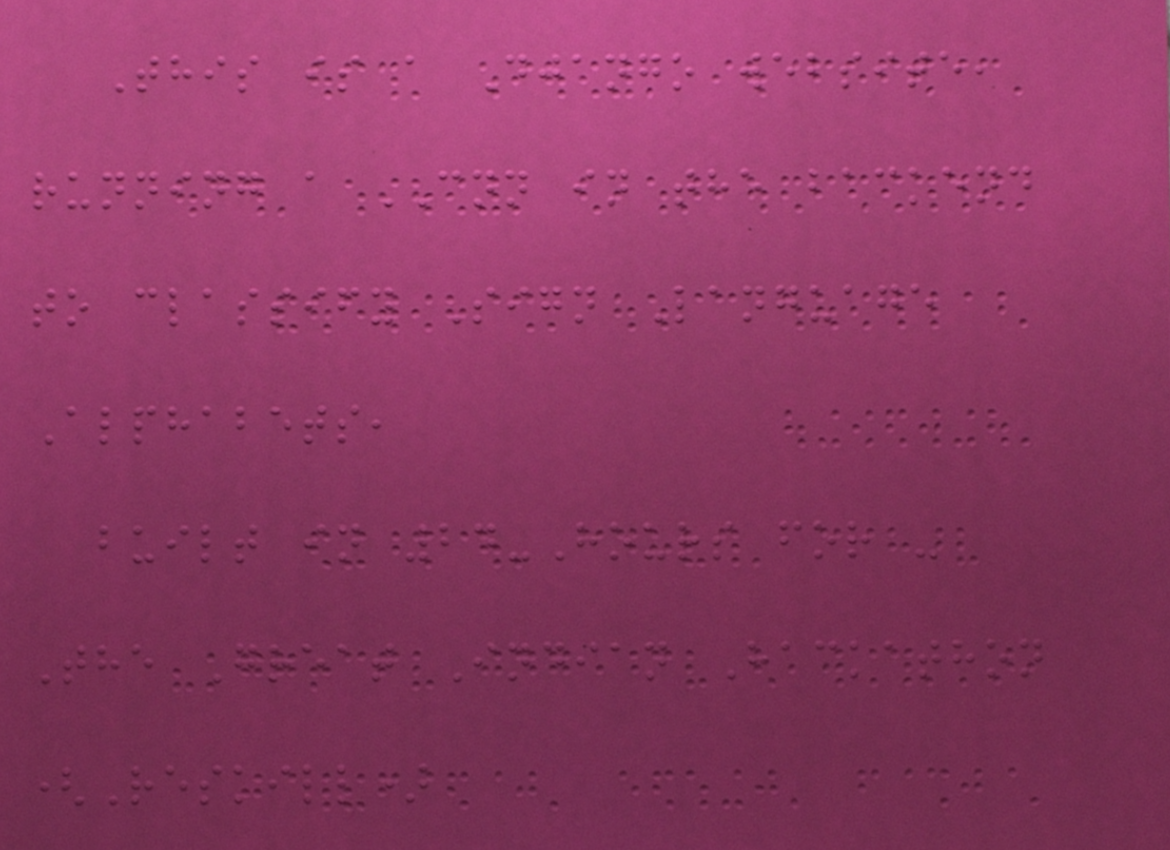This is a Django website,
running a CNN in the backend
to classify Sign Language
Alphabets,
built in 24-Hours for -
The Great Indian Hackathon
(Reskill)
